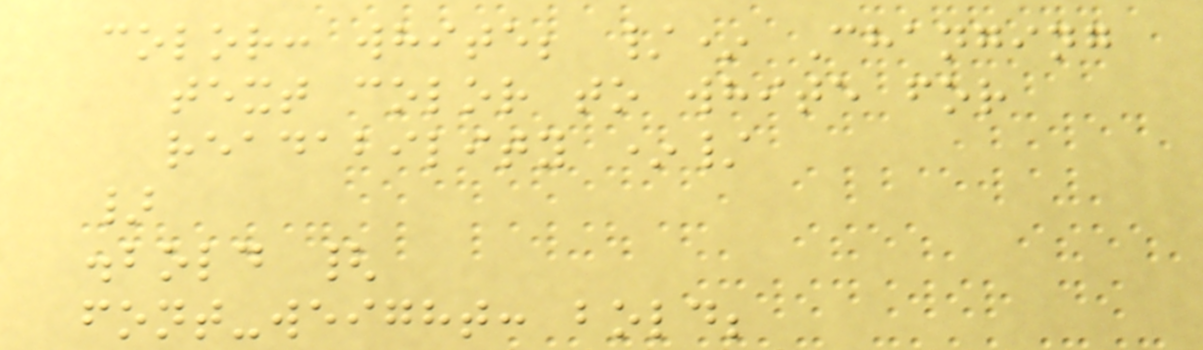color: white; /* Changing
text color to white for
readability */
}
.bold {
font-weight: bold;
